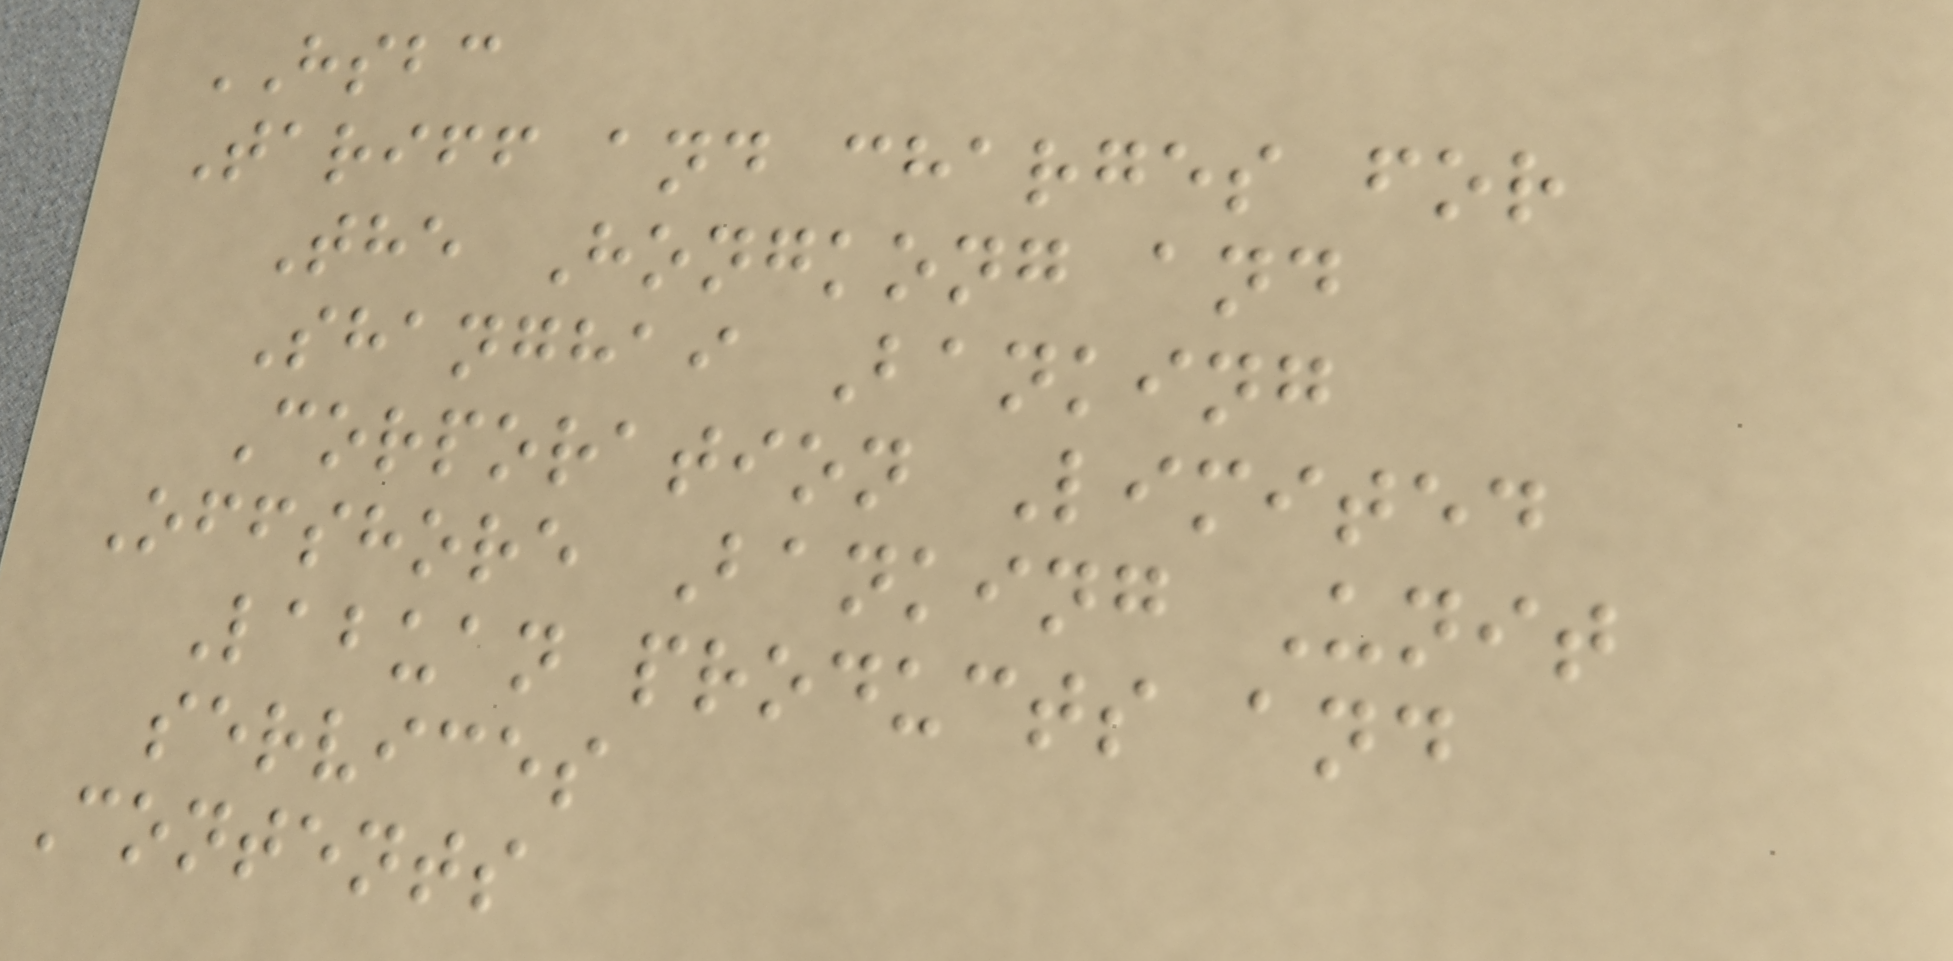HSBC
Tariff and charges for
The Hongkong and
Shanghai Banking
Corporation Limited
Offshore Banking Unit
Labuan products and
services
Contents
